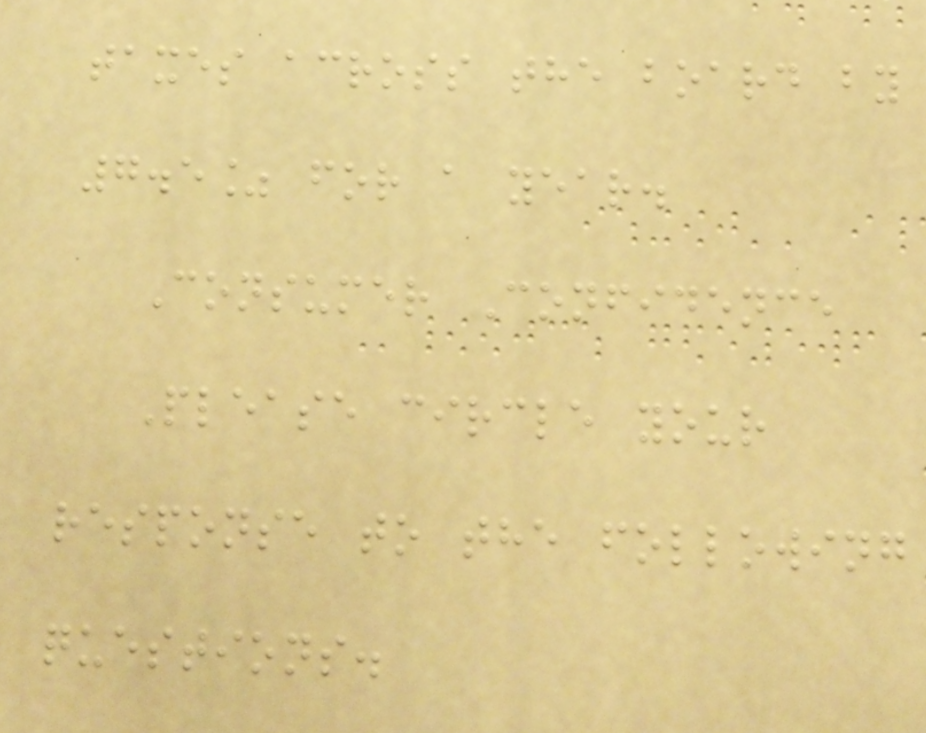taxes across the board by
7.5% for a year.
Consumer Confidence
Please circle your
response to the following
questions.
